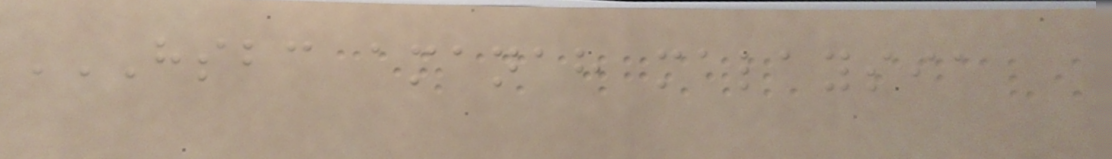HSBC AMANAH MALAYSIA
